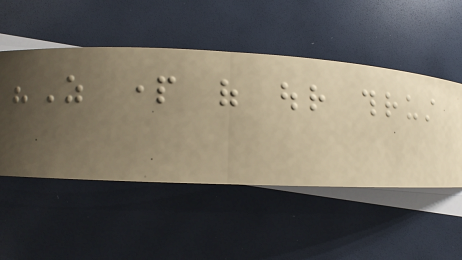"As part of our thrust
